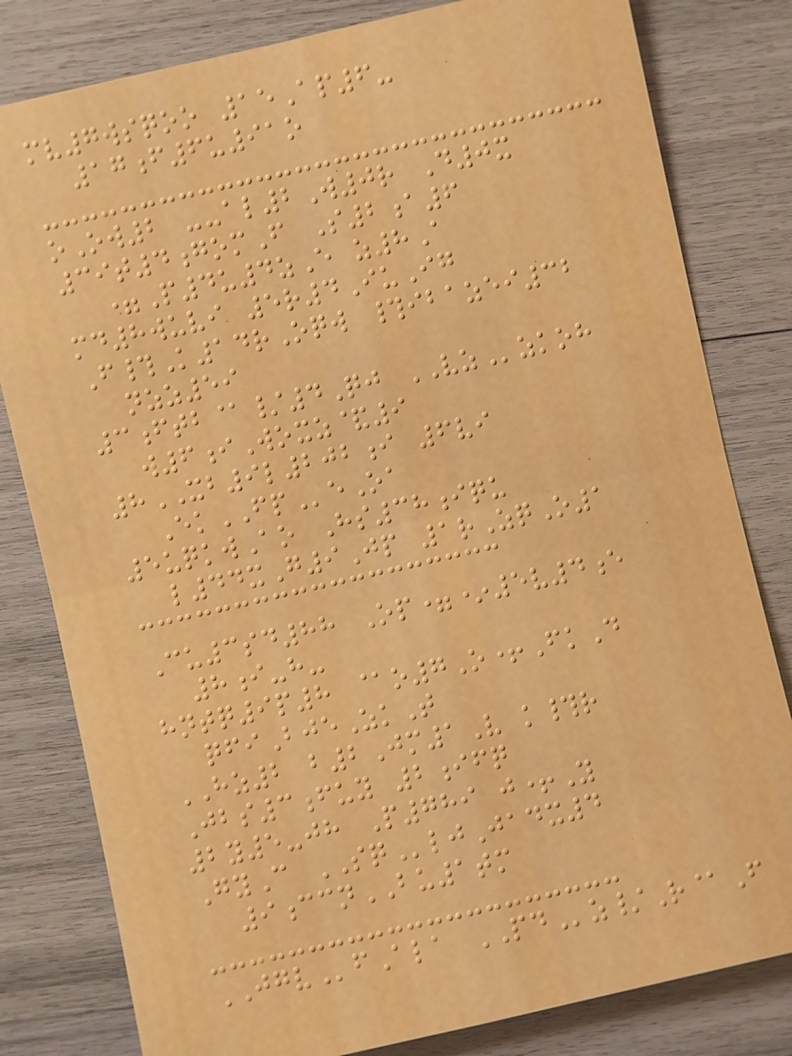mv7wsqoo 15Ap6-
17f6u91o
oOw2 --al2W0r D0x
39t4gomF S2a6
=P4u4zE z8A
md8wuvi 5r4IuIg
F#K14rOqw #ibazei32
nzz59
3ftb@/4Qj VZzkoh
w6iWoxz&9
8XB9l202i 6vi
EkFPeOa
5uqkwAo Hs38iqu
l44xG9Jp 1rZqO1
Cu3sd88 Op=*5v4e
8i-h-
hntq9p8 @o7O+FkD
qfiBjeZkT
HZ2 b2Jm1V k#r
Jbs3fuy 2ifq
2y5-jh P789 j+Y
GyC SQljJadx4
9ccnBU1tm
JGVfAla PDz/R@F
